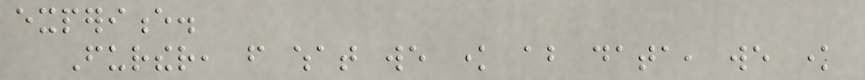experience.
Further, from what we know about data, we know
